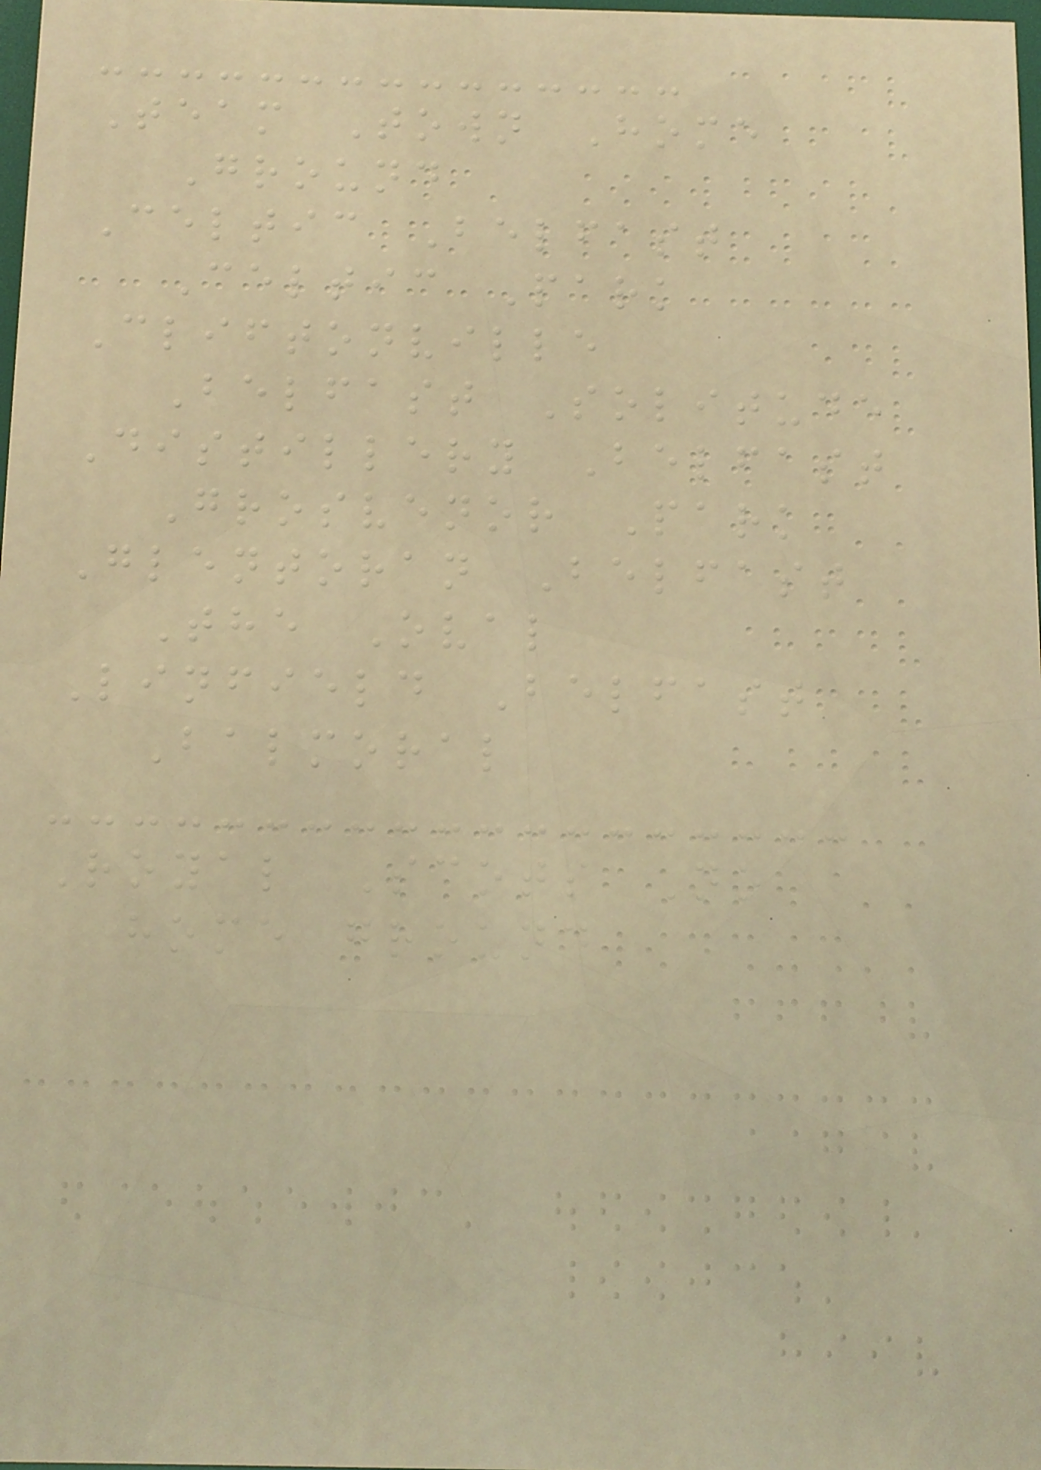Team Town Home
Ground
Celtic Belfast
Celtic Park
Cliftonville
Belfast Solitude
Distillery Belfast
Grosvenor Park
Glentoran Belfast
The Oval
Linfield Belfast
Balmoral
Royal Scots No
home ground
